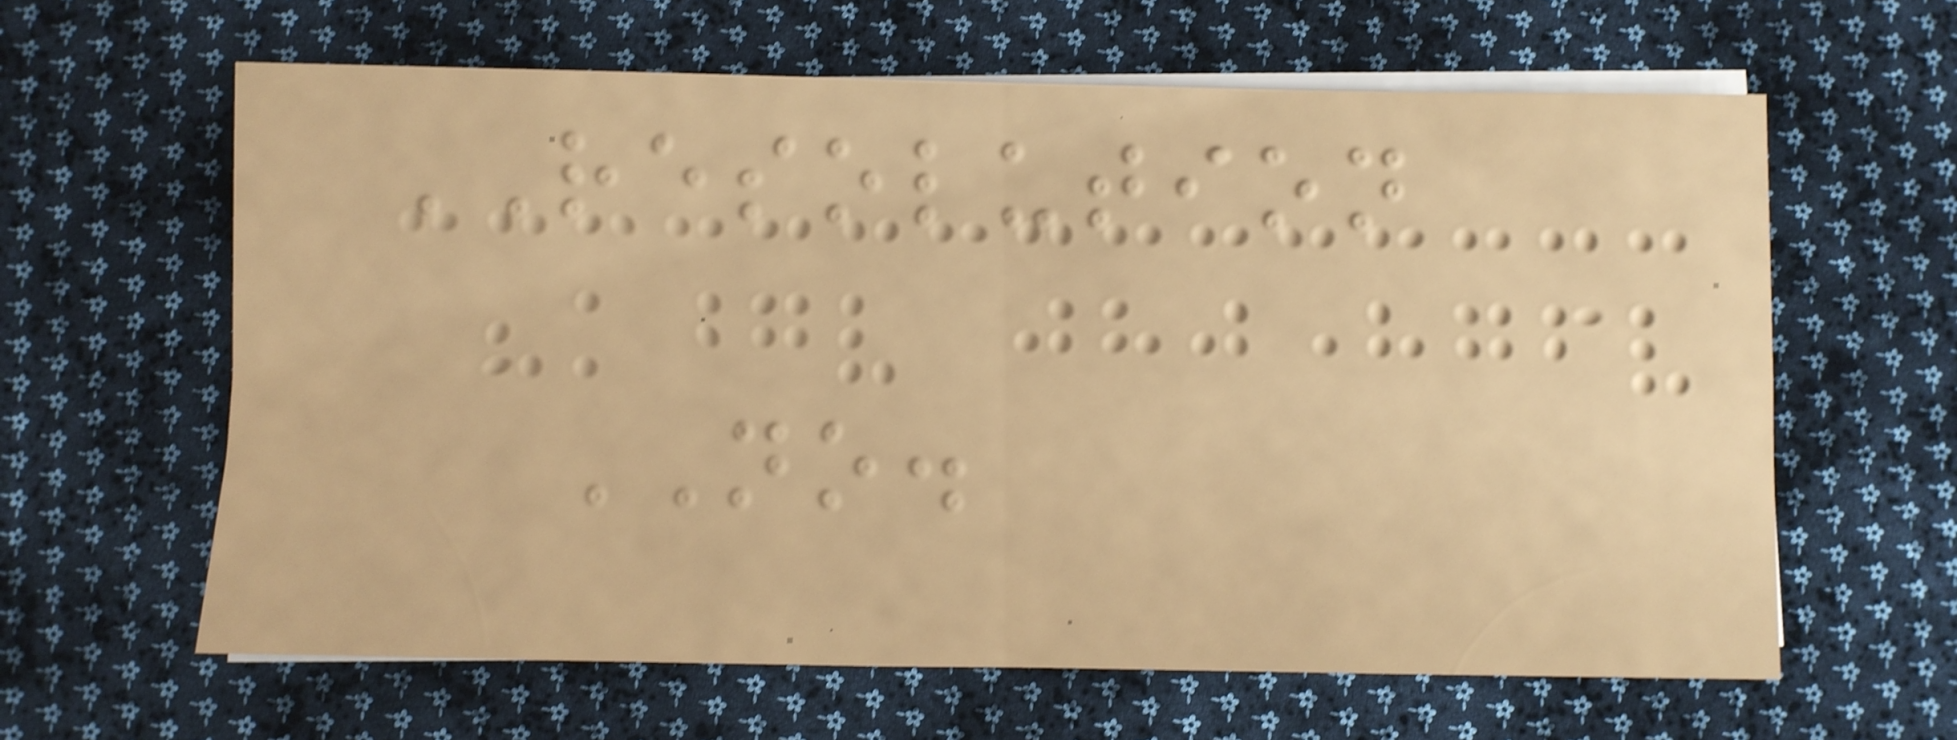RESOLUTION
NO.
